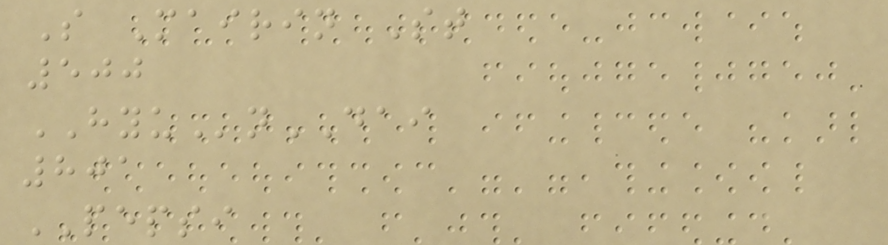S Mairin St
500
HYUnDAI
801
PEPSI
